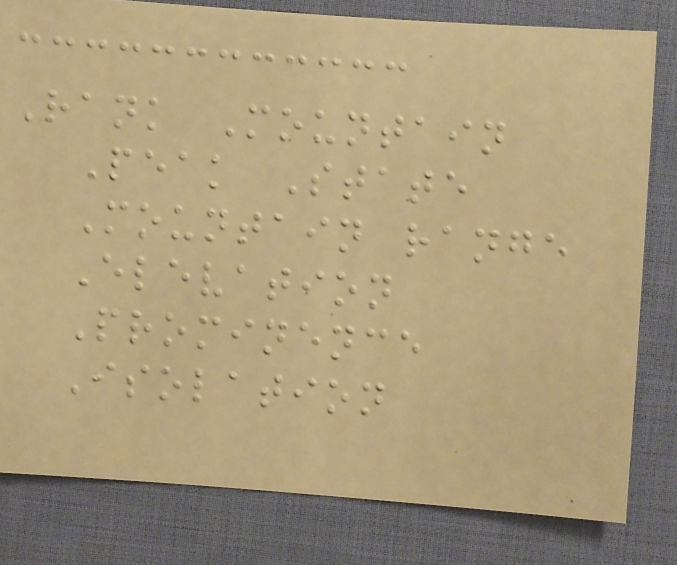Rank Mountain
Peak State
Mountain range
Elevation
Prominence
Isolation
